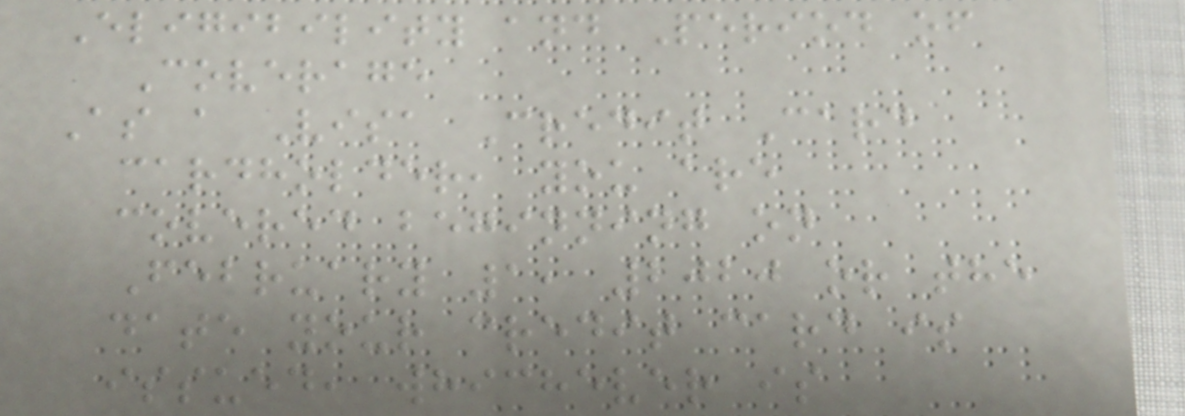Eligibility and Period of
Coverage
As a Visa Credit Card
cardholder, you are
covered beginning on
February 1, 2020 or the
date your credit card is
issued, whichever is
